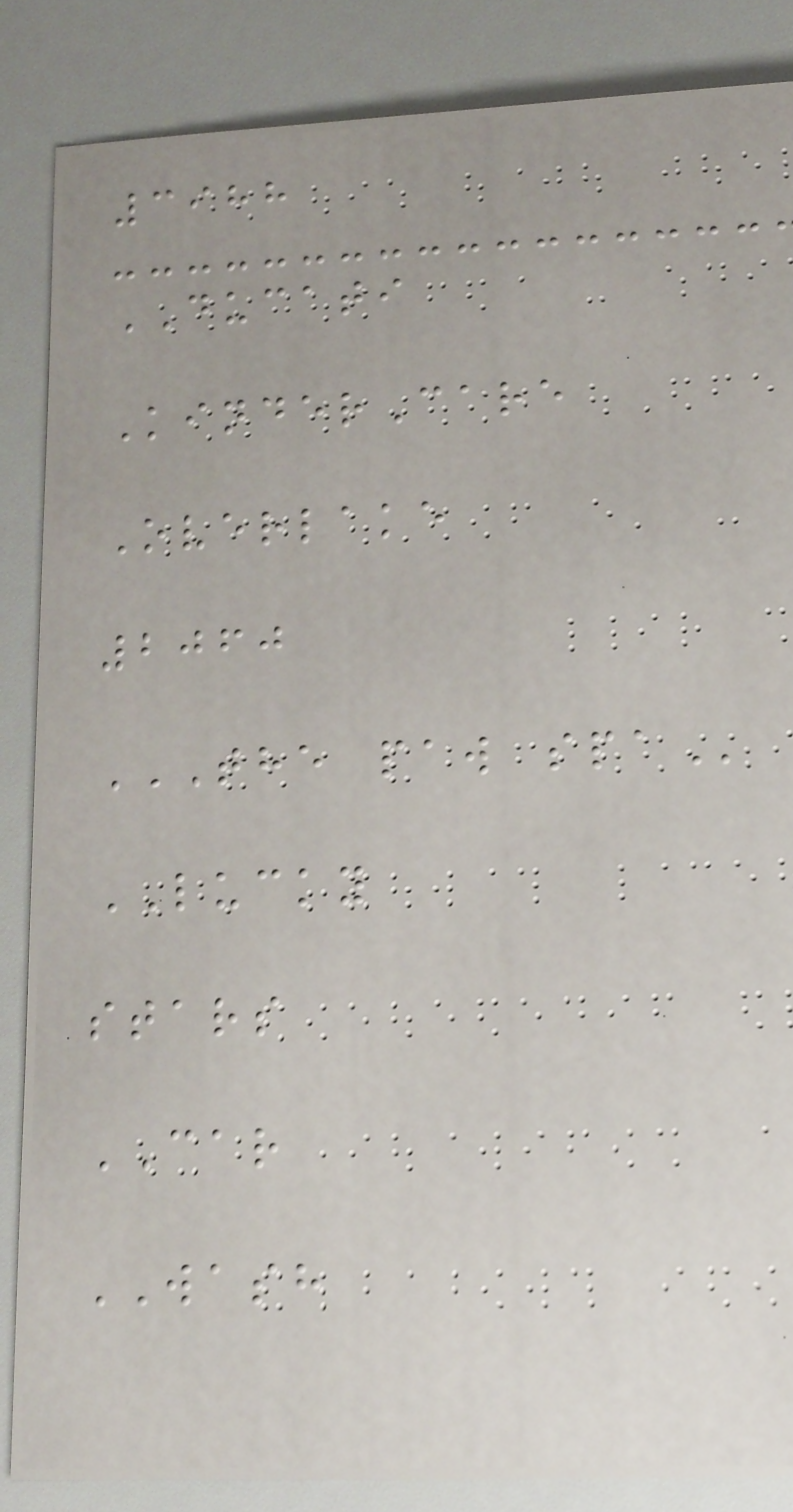3988
DUCATI
KinderCare
Overlake
2060
THE PAW SPA
LUCKY
stars
CAR
WASH
